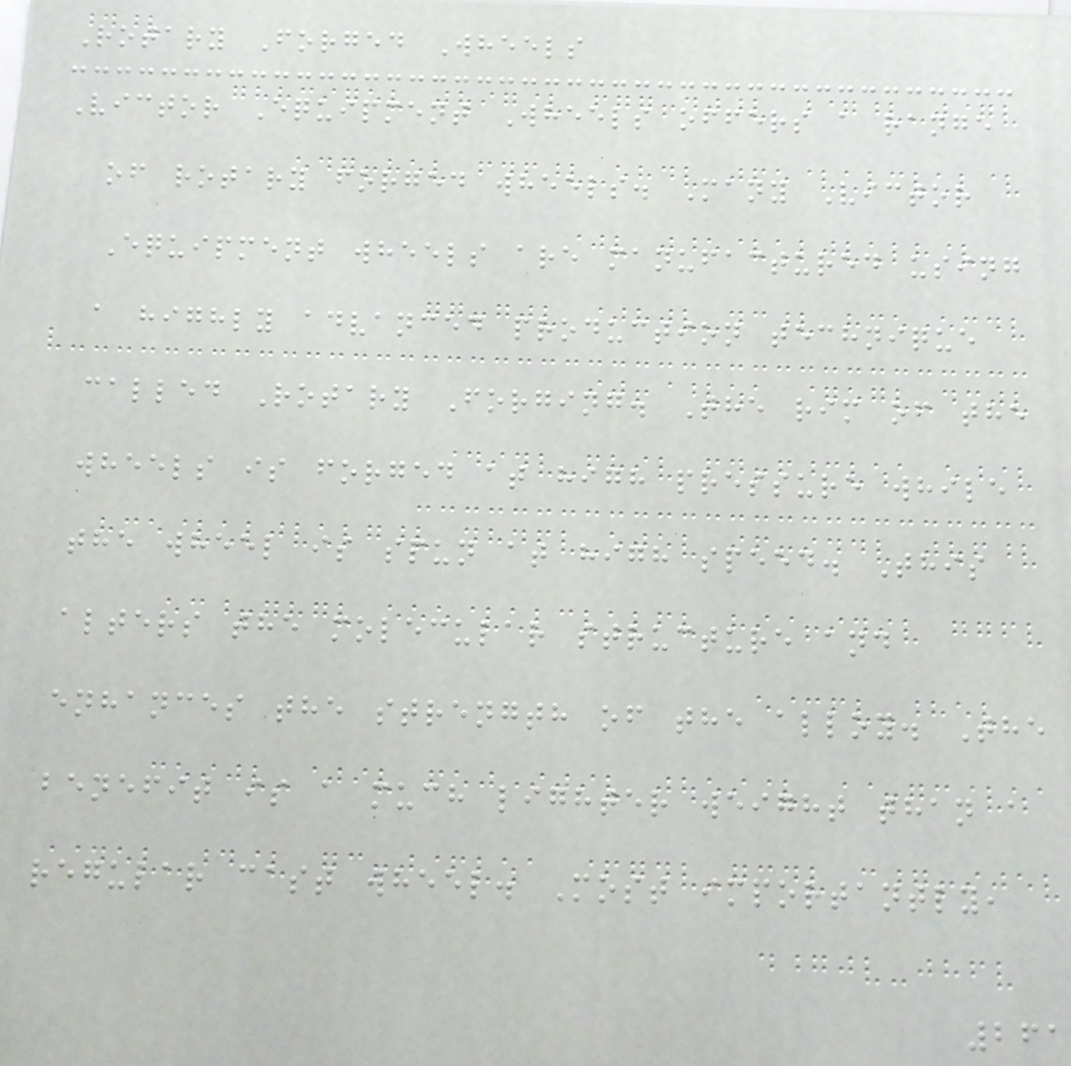Rotary Forged Wheels
Victor Equipment Wheels offers a range
of rotary forged wheels. Many Victor
Equipment wheels are manufactured using
a highly advanced production technique
called Rotary Forging. The rim of the
wheels is forged at high pressure while
the wheel is spun at high speed. This
alters the molecular structure and
enhances the strength of the alloy. The
benefit is a much lighter weight than a
regular cast wheel. Most importantly,
261
